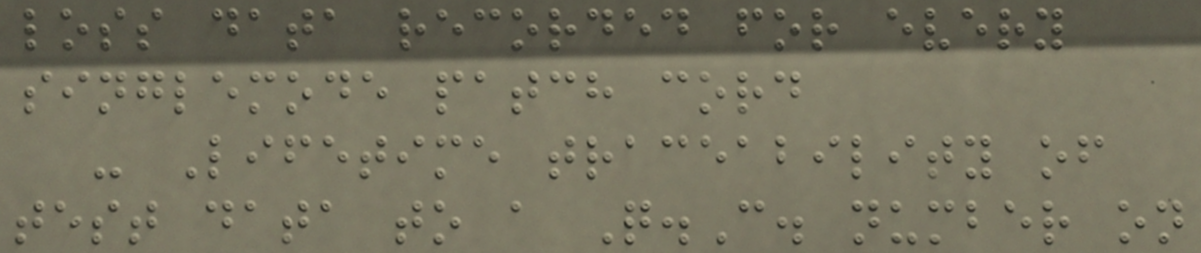loss data recorded for every
singlemode patch cord
- Lifetime traceability of
test data to a Q.C. number on
